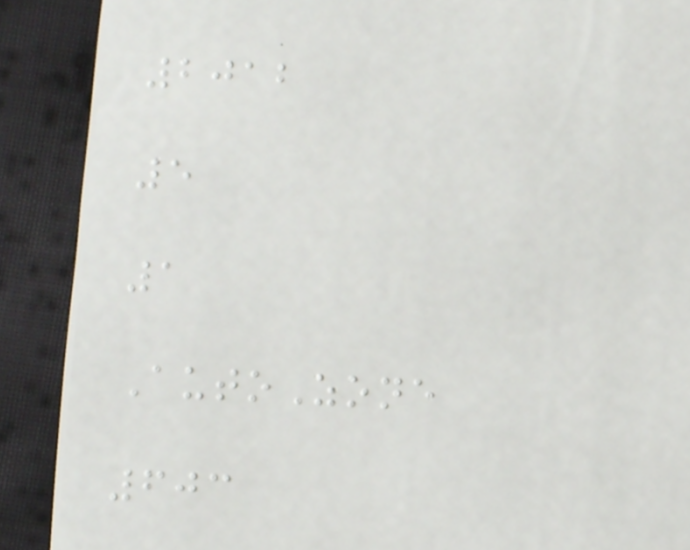2012
5
1
AutoZone
603
